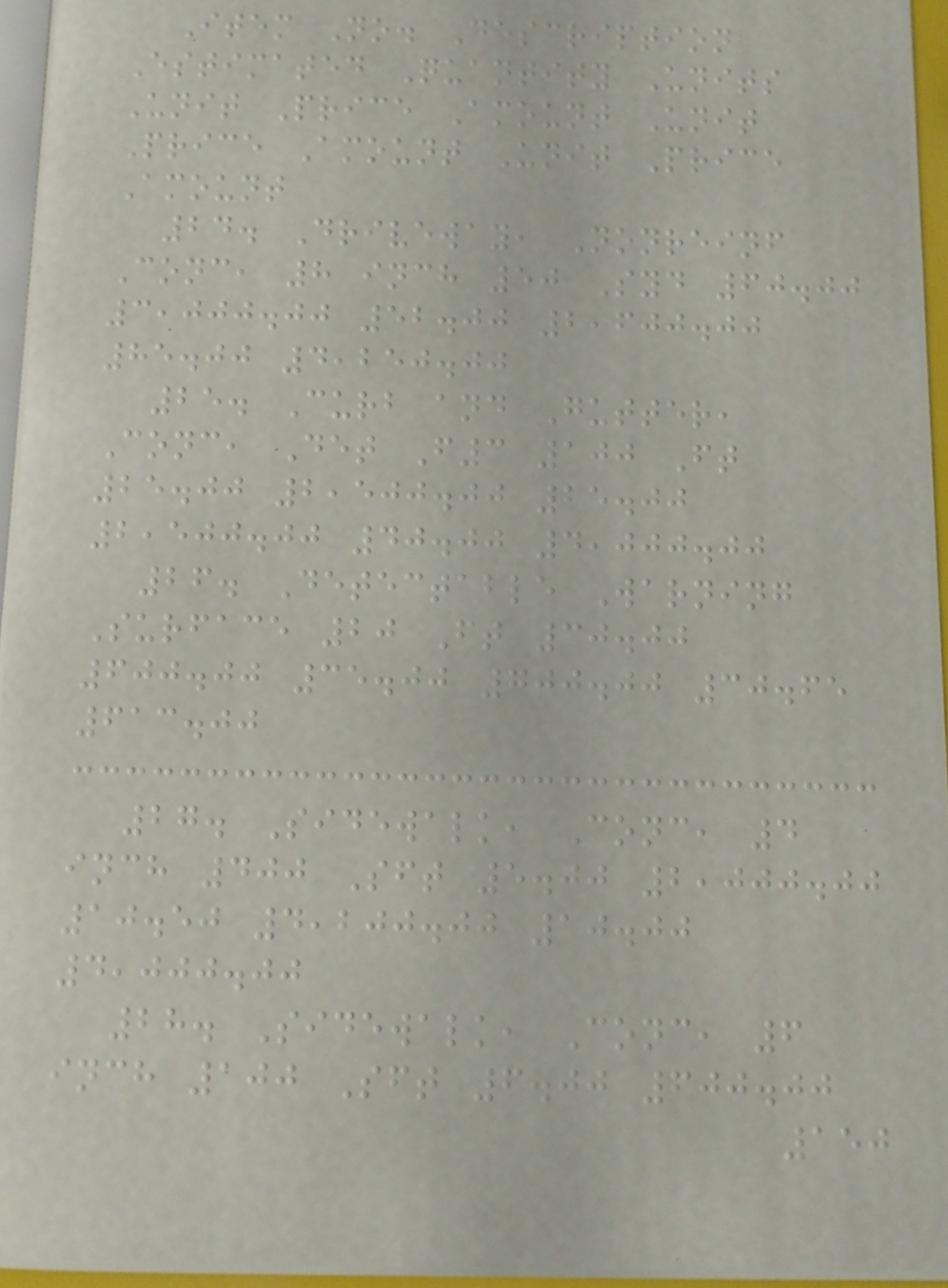Item No. Description
Estimated Quantity Units
Unit Price Amount Unit
Price Amount Unit Price
Amount
24. Driveway, Nonreinf
Conc, 8 inch 50 Syd 60.00
3,000.00 52.00 2,600.00
85.00 4,250.00
25. Curb and Gutter,
Conc, Det F3 100 Ft
25.00 2,500.00 25.00
2,500.00 40.00 4,000.00
26. Detectable Warning
Surface 20 Ft 30.00
600.00 35.00 700.00 30.65
613.00
27. Sidewalk, Conc, 4
inch 400 Sft 5.00 2,000.00
10.50 4,200.00 10.00
4,000.00
28. Sidewalk, Conc, 6
inch 100 Sft 6.00 600.00
150
